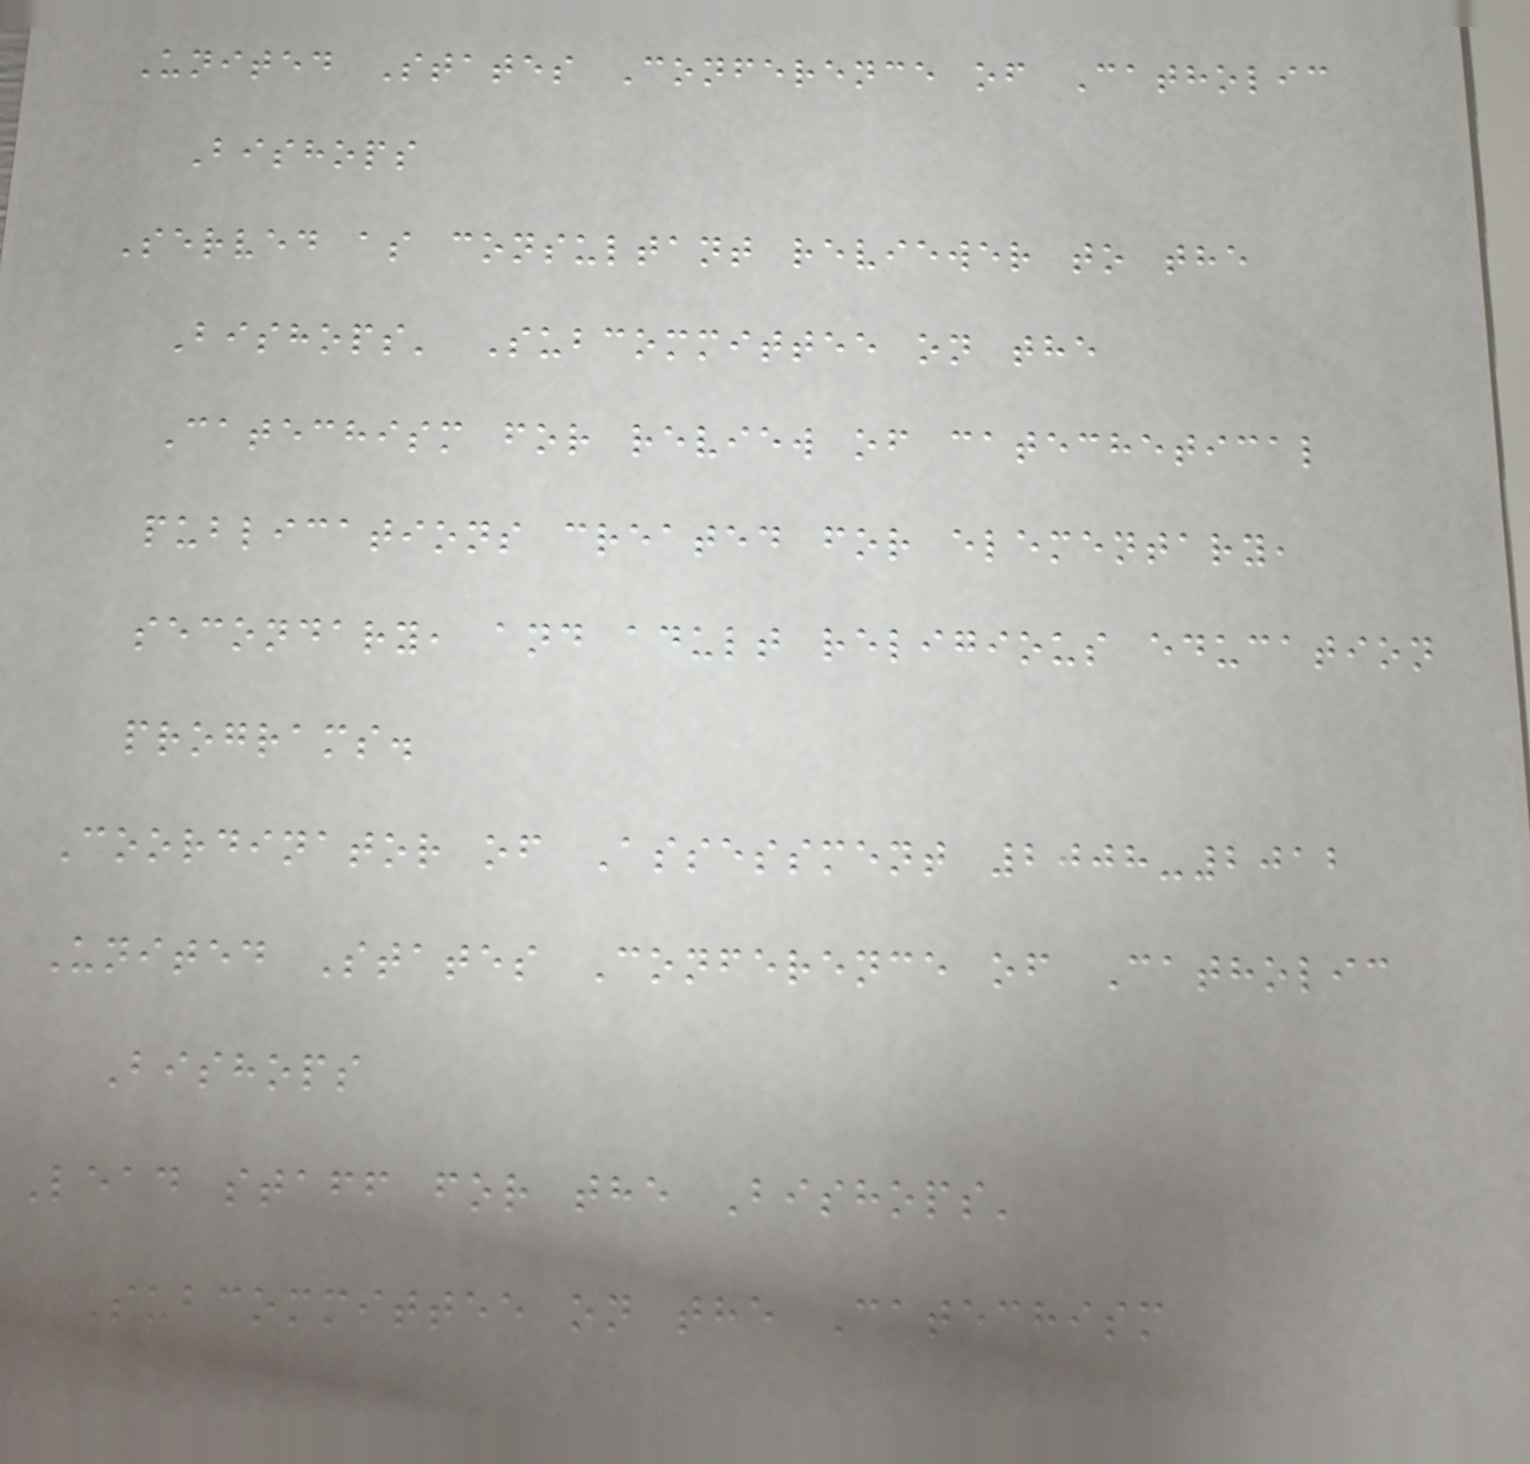United States Conference of Catholic
Bishops
Served as consultant reviewer to the
Bishops' Subcommittee on the
Catechism for review of catechetical
publications created for elementary,
secondary, and adult religious education
programs.
Coordinator of Assessment 2008-2012
United States Conference of Catholic
Bishops
Lead staff for the Bishops'
Subcommittee on the Catechism
